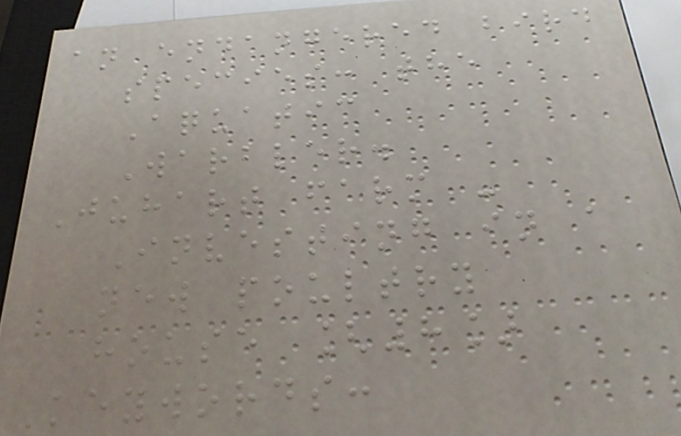an endangered bird
species: the
Aquatic
Warbler.
Juhart farm -
Investing in a
new poultry
house [8]
Keywords:
